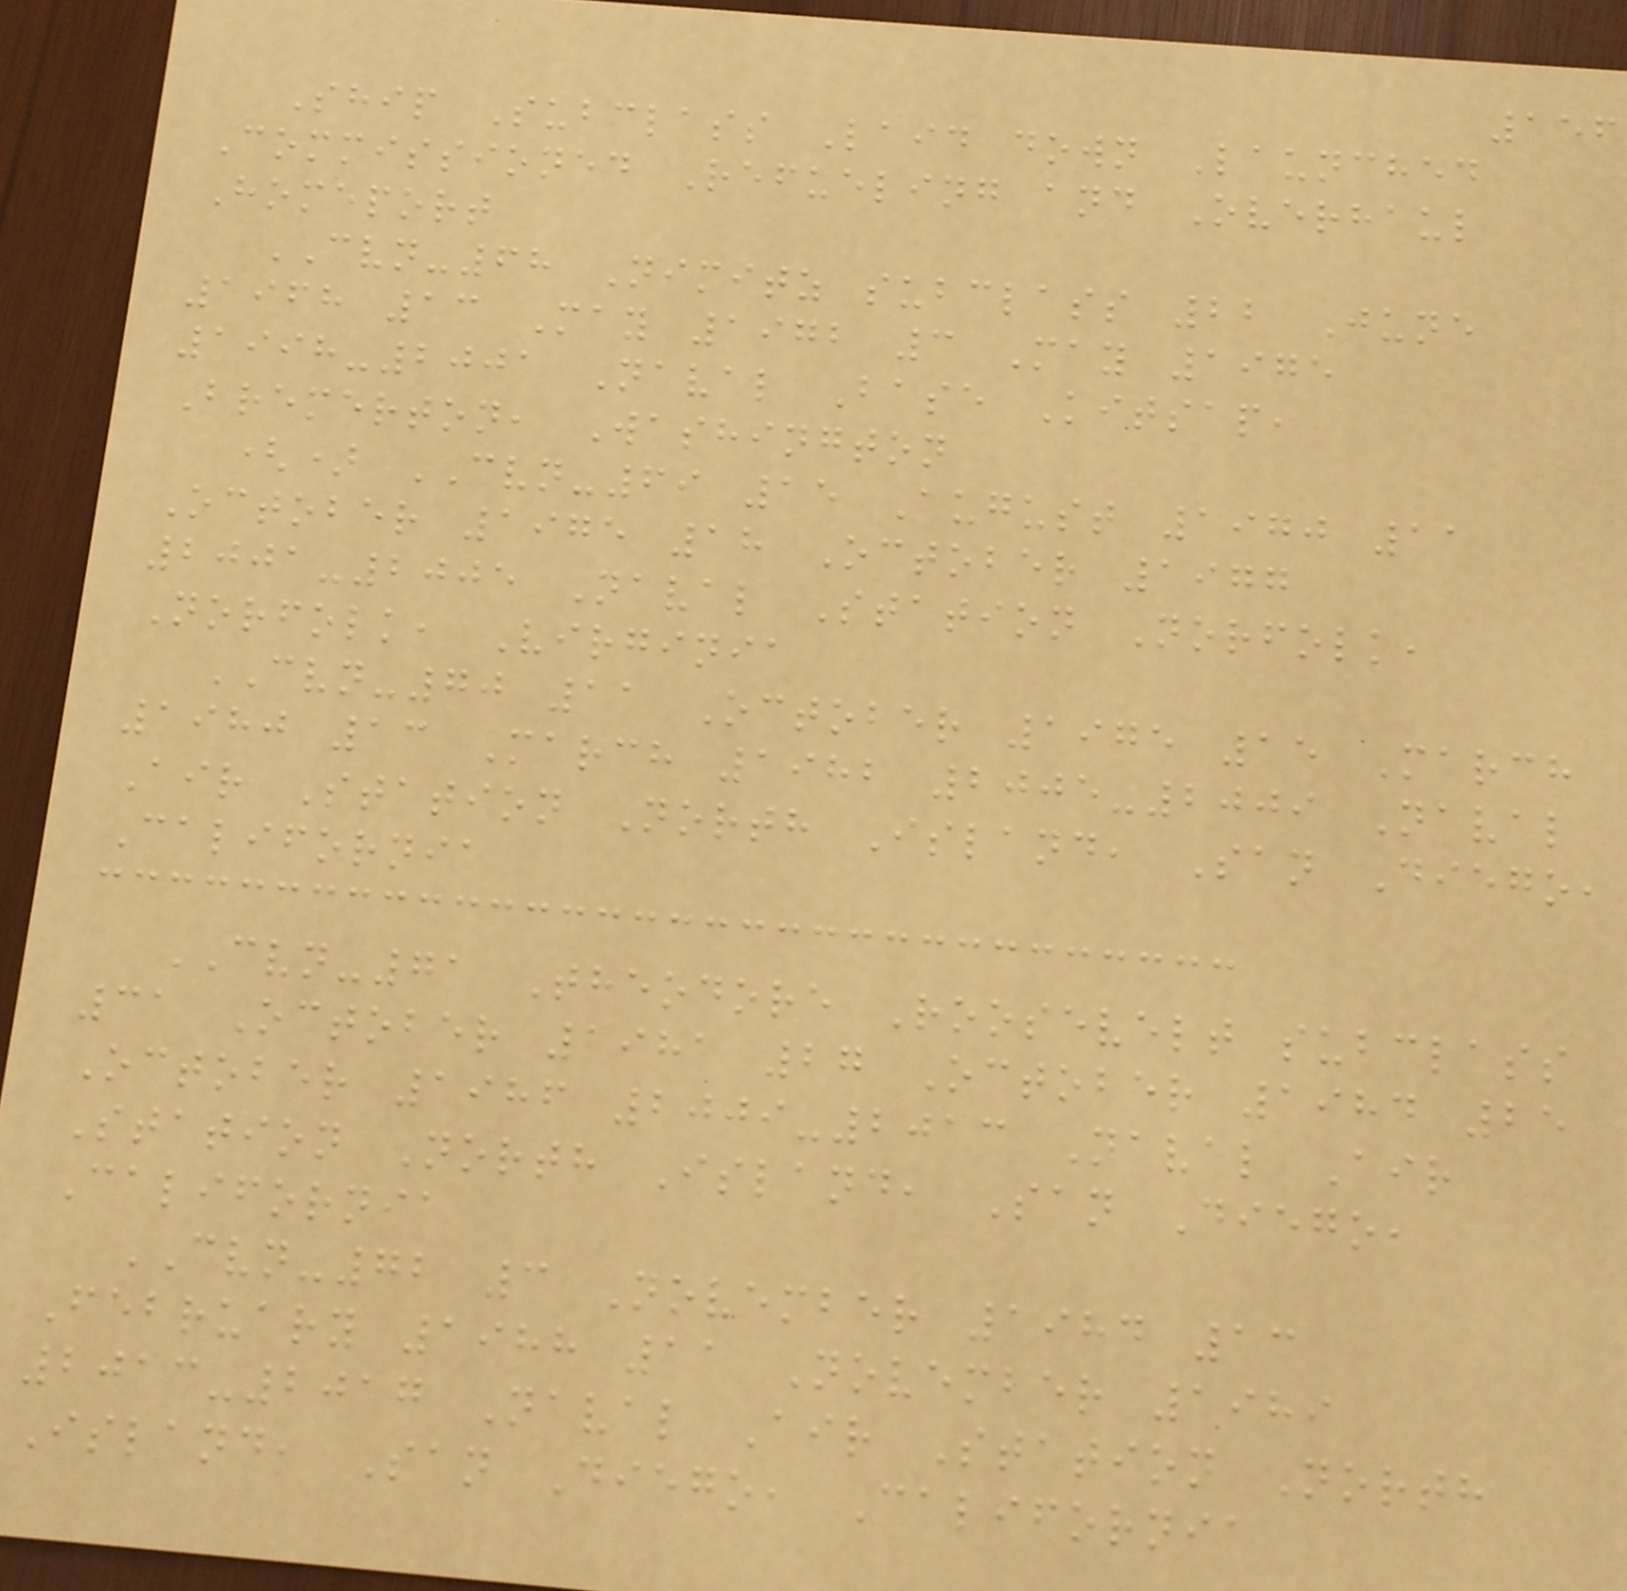156
Ship Subclass Laid down Launched
Commissioned Refueling and Overhaul
Homeport
CVN-68 Nimitz subclass 22 June
1968 13 May 1972 3 May 1975
1998-2001 Naval Base Kitsap,
Bremerton, Washington
() CVN-69 15 August 1970 11
October 1975 18 October 1977
2001-2005 Naval Station Norfolk,
Norfolk, Virginia
CVN-70 11 October 1975 15 March
1980 13 March 1982 2005-2009 Naval
Air Station North Island, San Diego,
California
CVN-71 Theodore Roosevelt subclass
31 October 1981 27 October 1984 25
October 1986 2009-2013 Naval Air
Station North Island, San Diego,
California
CVN-72 3 November 1984 13
February 1988 11 November 1989
2013-2017 Naval Air Station North
Island, San Diego, California
